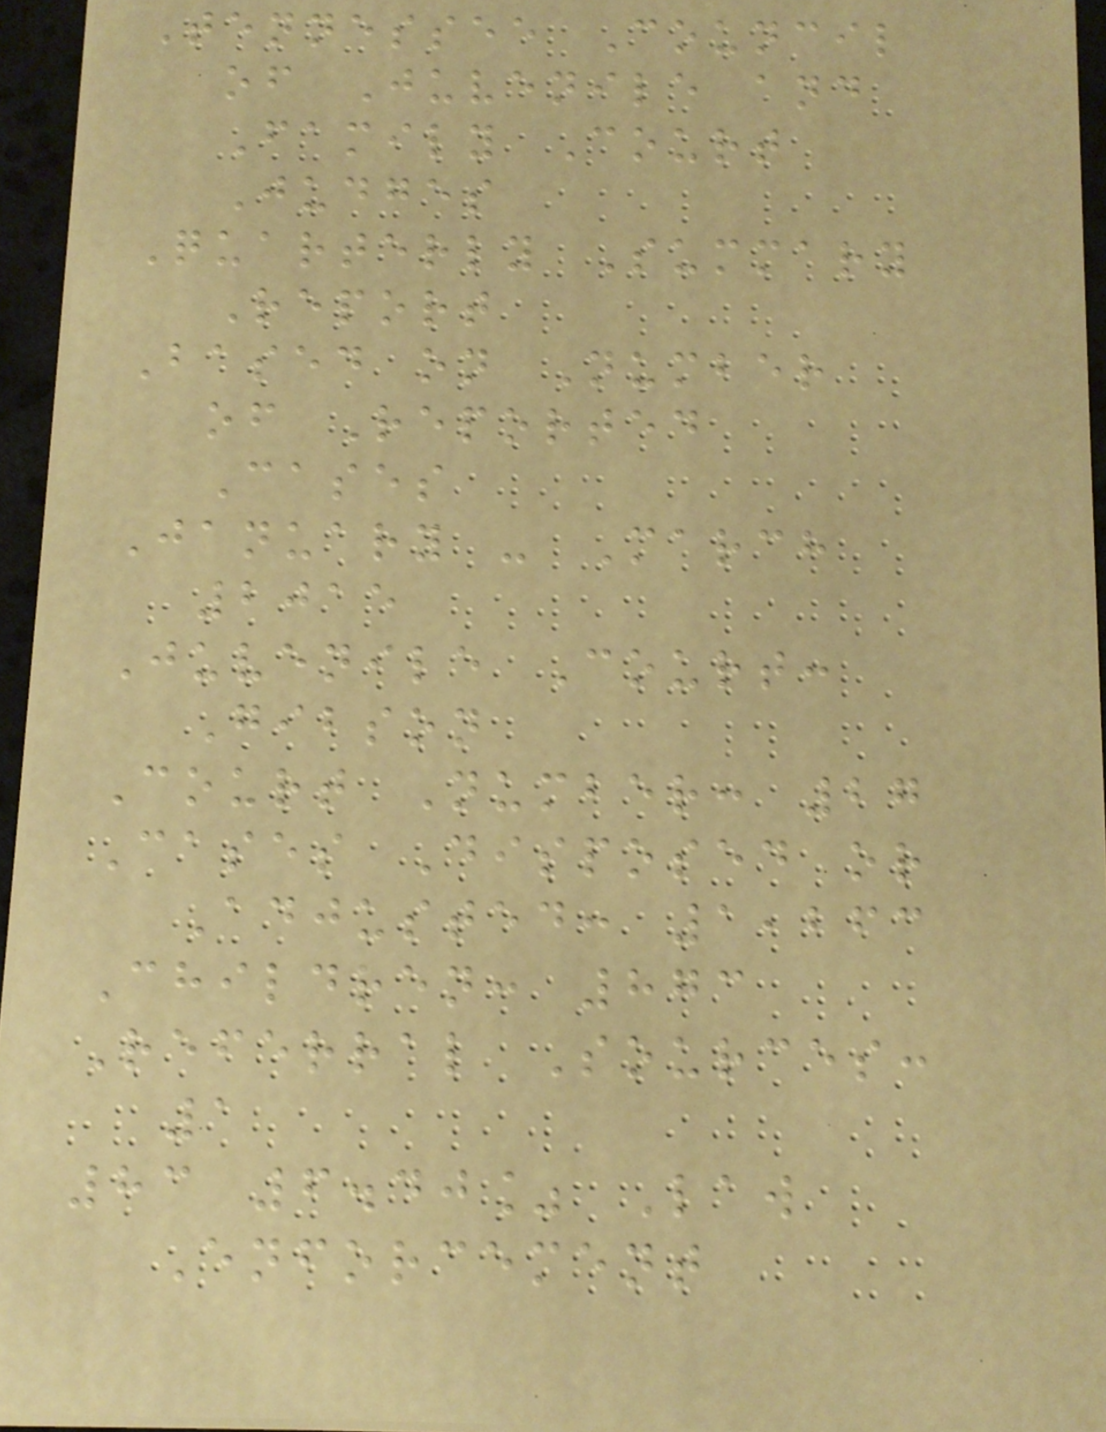Tennessee Council
of Juvenile and
Family Court
Judges
Quarterly Summary
Report
Based on Number
of Reported
Cases
January - March
2015
Juvenile Court:
Gibson
Court Number: 27
Cases Disposed or
Adjusted: 1,263
Children: 873
Referral Sources:
1
83 6.40% Law
Enforcement
